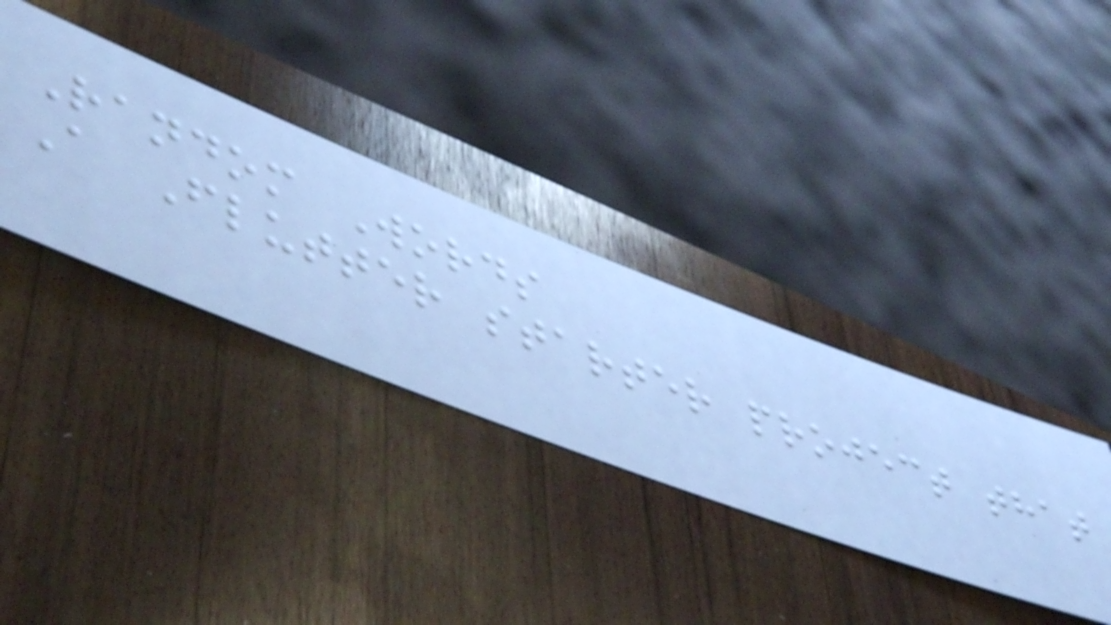Random Words
A Flutter starter project that
